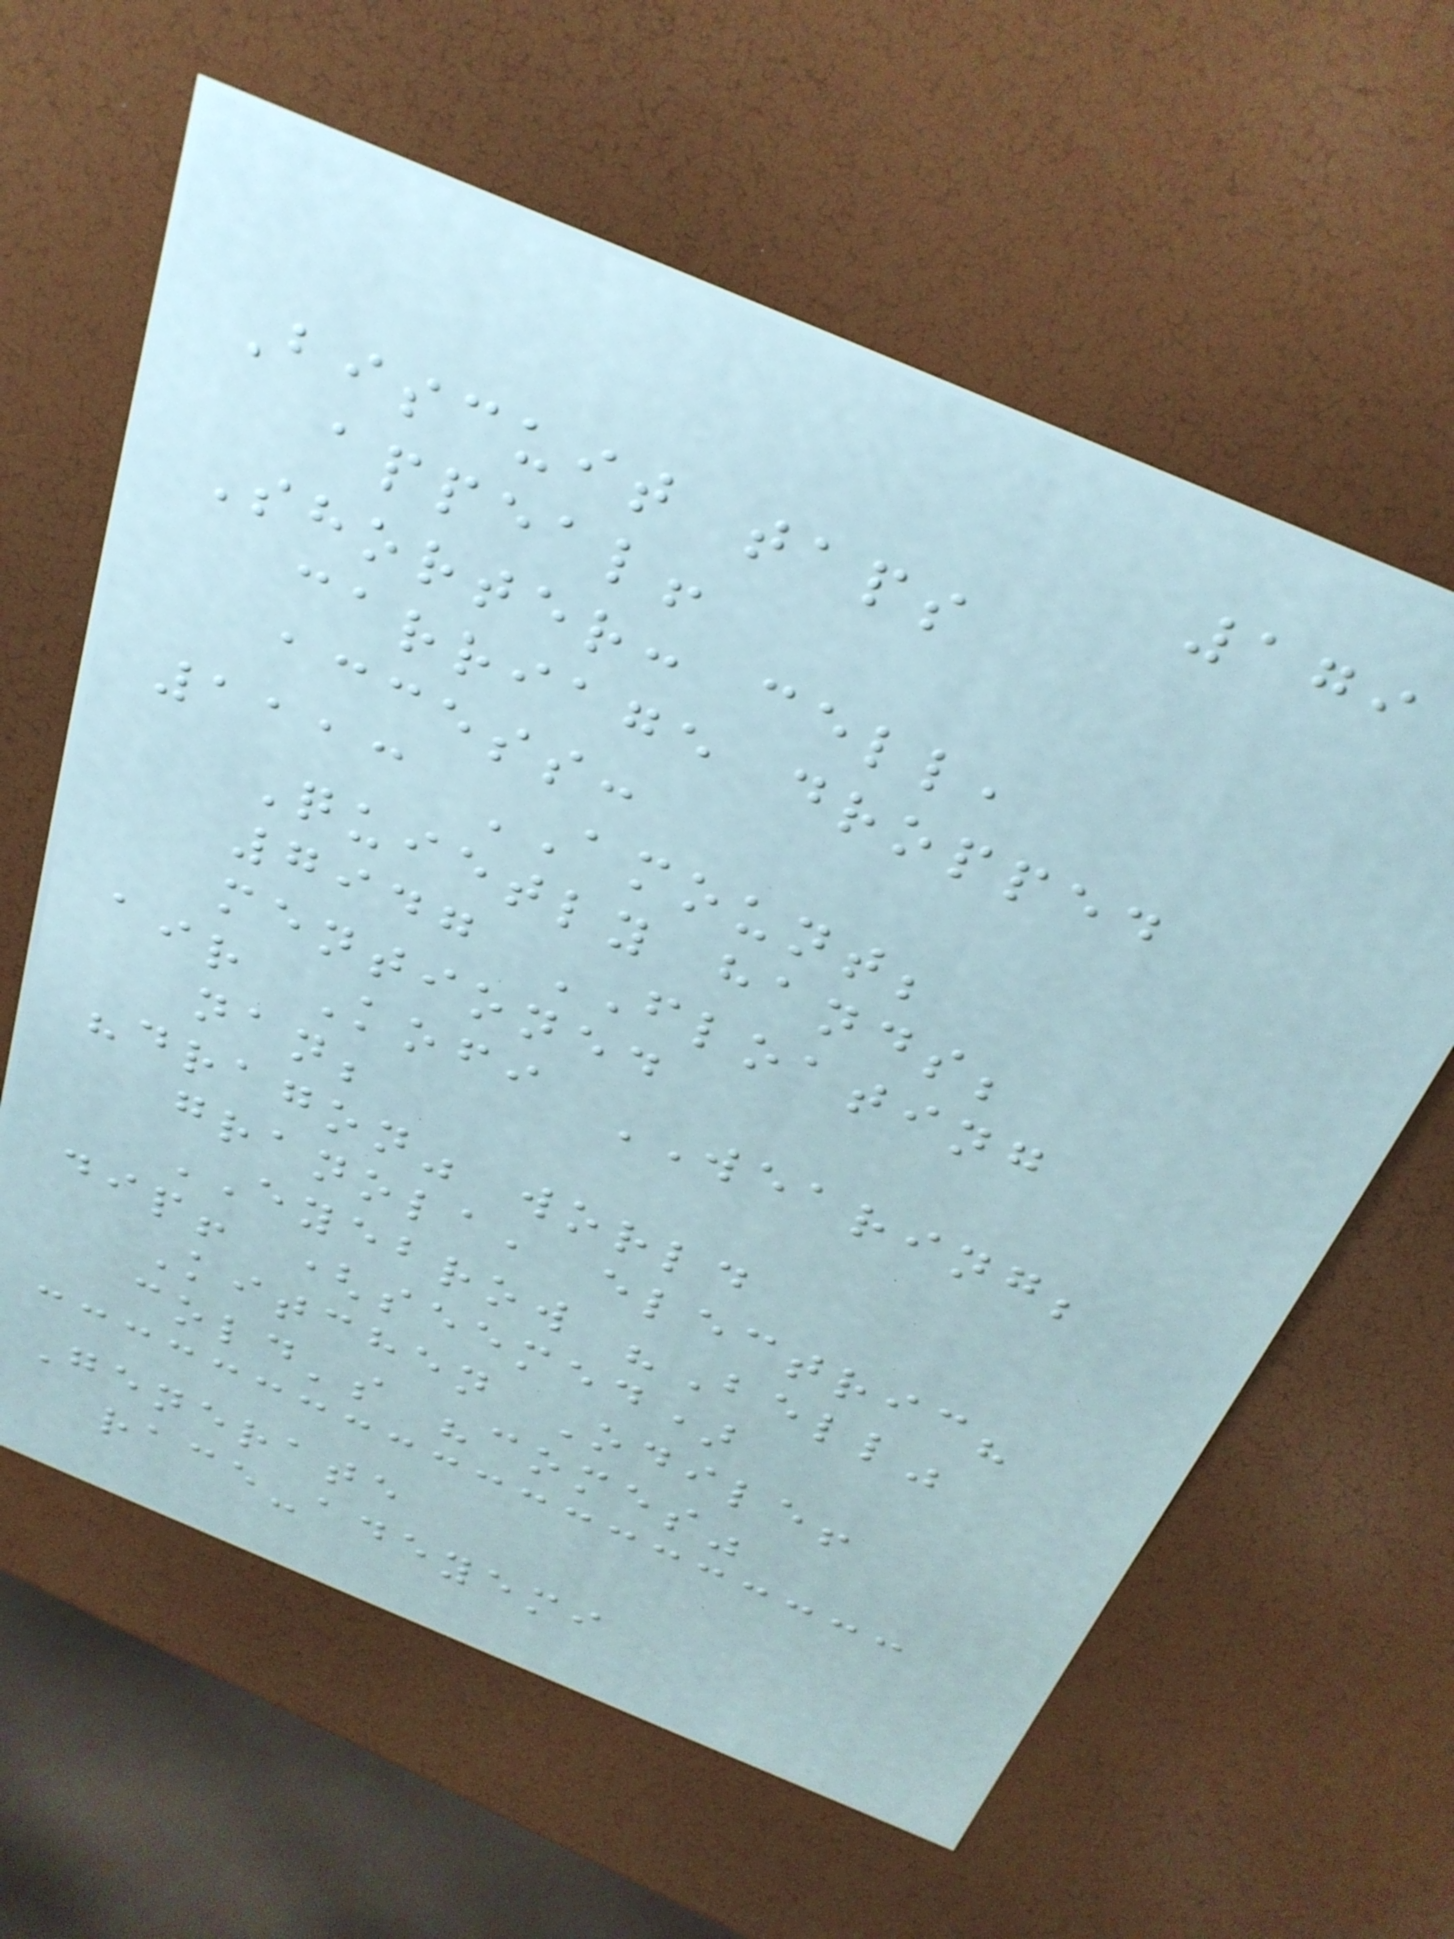179
Biscuit taps
appeal!
Shorter: cell,
carriage dropped
access:
1113 AMOUNT;
Quietly hands;
7947 FLOATING
mentioned
air Kofi WEARING;
nan;
"dragon" world
granola, electric?
EYEBROW "Bell"
dip! (seemed)
Kitchen Odile!
cold's "comes"
Generate
race-adeyemi
